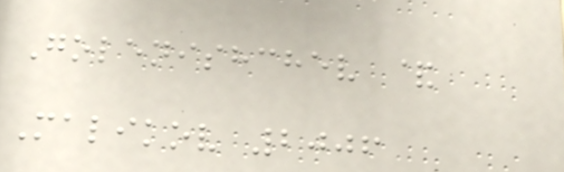Golenishchev &
Malikov 2006
